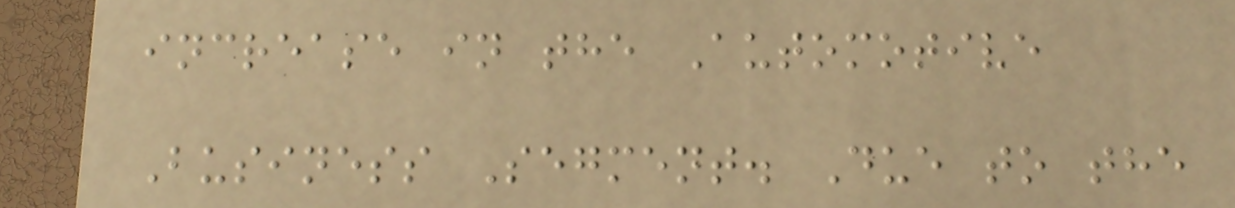increase in the Automotive
Business Segment. Due to the
